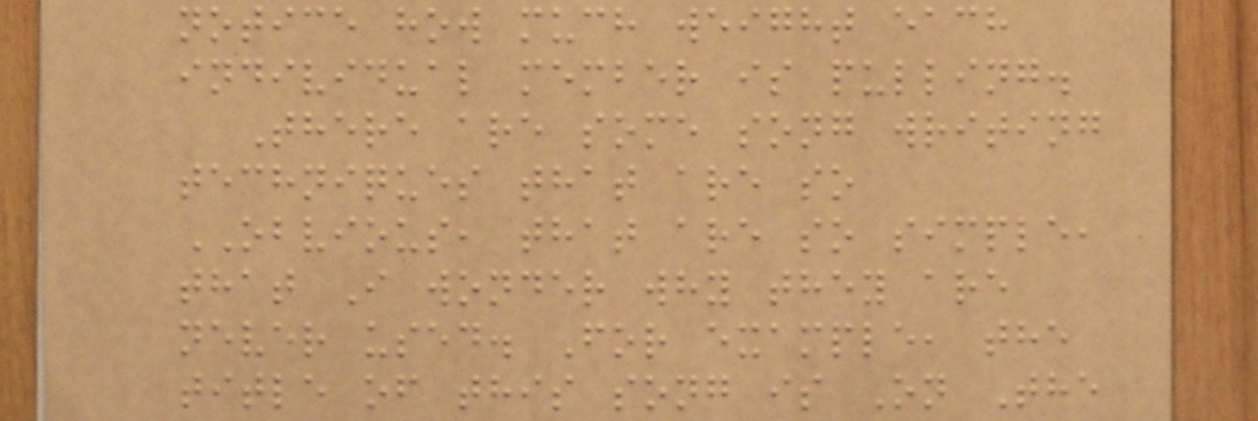notice how much weight each
individual member is pulling.
There are some song writing
techniques that are so
OBVIOUS, that are so simple,
that I wonder why they are
never used. For example, the
title of this song is On The
